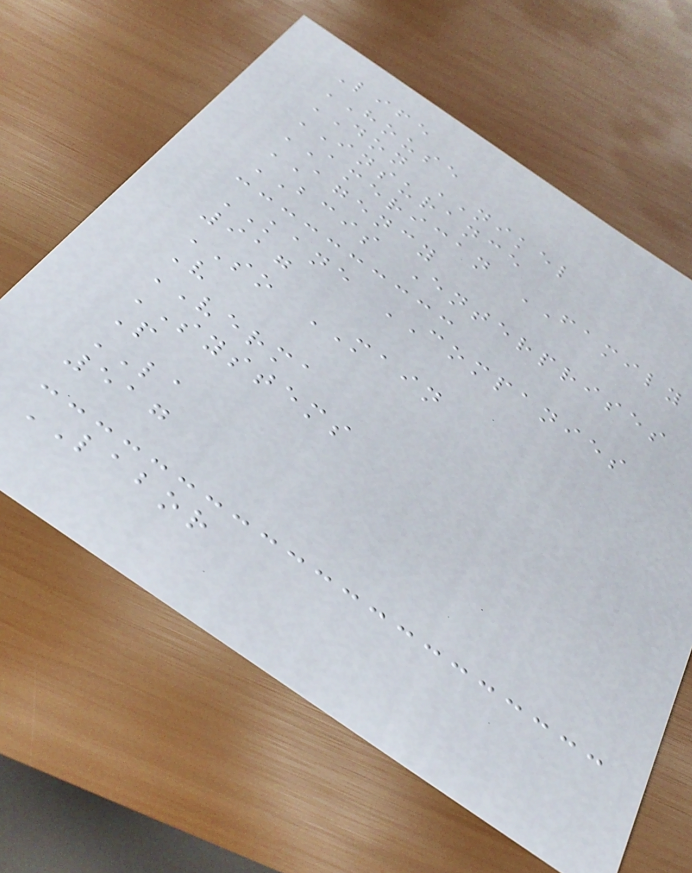Life
HOUSE
DON NIKEL
INSURANCE
AMERICAN FAMILY
AGENCY
BCIS Enterprises
KANE COMPANIES
917
SO MAIN
V
VERMA
SYSTEMS
P
LA
517
LABOR
